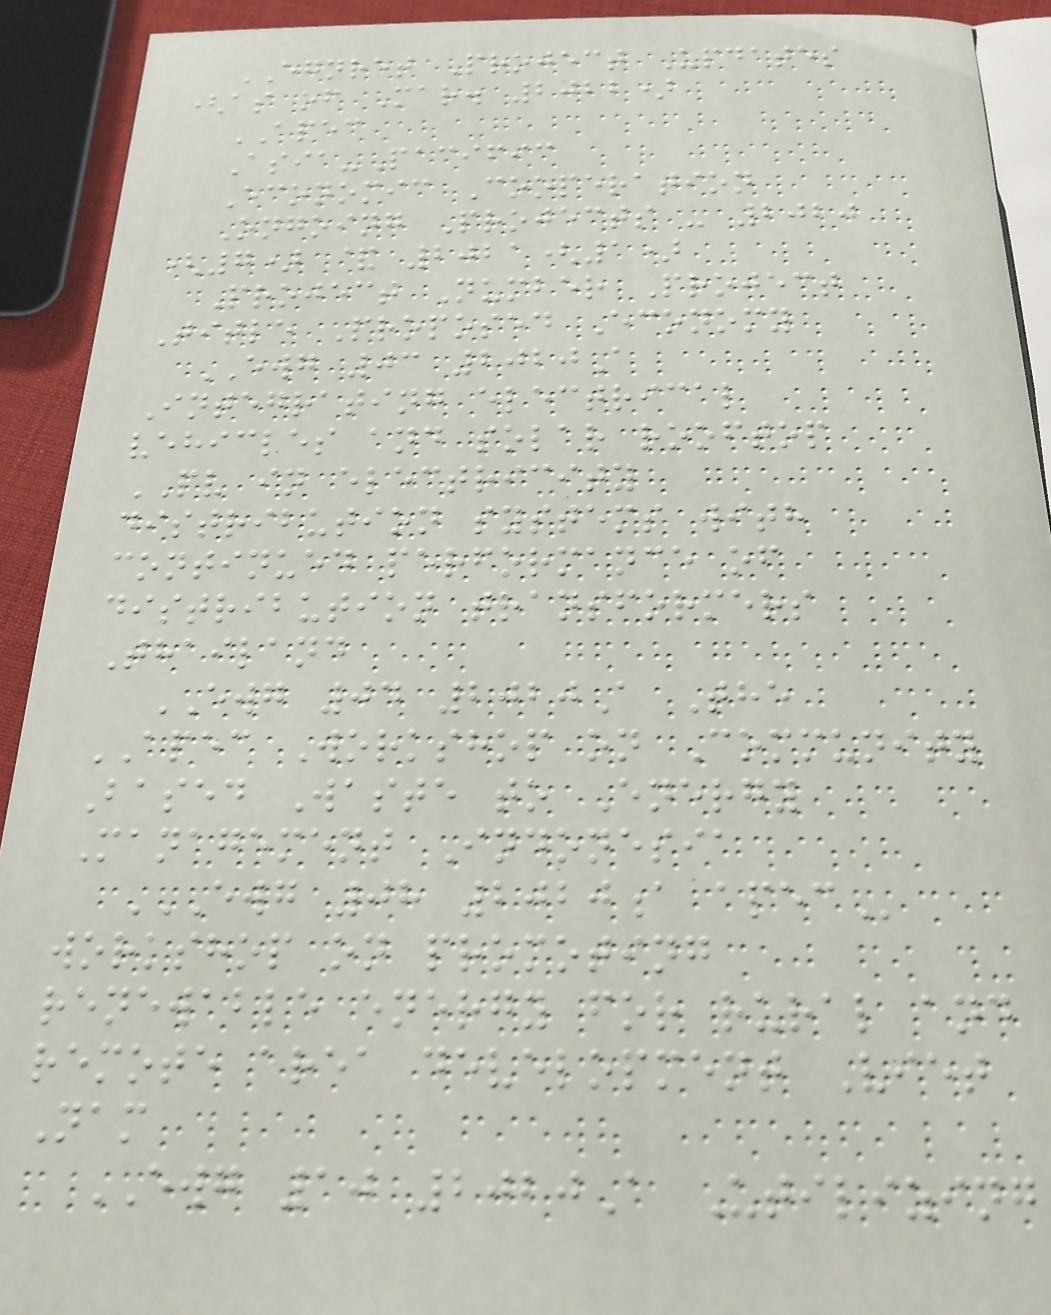EGNRET Project Updates
(as of Mar. 2022)
APEC
Asia-Pacific
Economic Cooperation
Ongoing Projects - 2020
(7) & 2021(1)
Project Number Project
Title Proposed Economy
EWG 03 2020A
Integrating electrical
vehicles and solar rooftop
PV in electricity
distribution systems with
continued performance of
distribution transformers
Thailand
EWG 04 2020A The
APEC Workshop on Community
Based Waste to Energy
Management Indonesia
EWG 08 2020A APEC
workshop on promoting
renewable energy for rural and
remote area development Viet
Nam
EWG 10 2020A Utilizing
